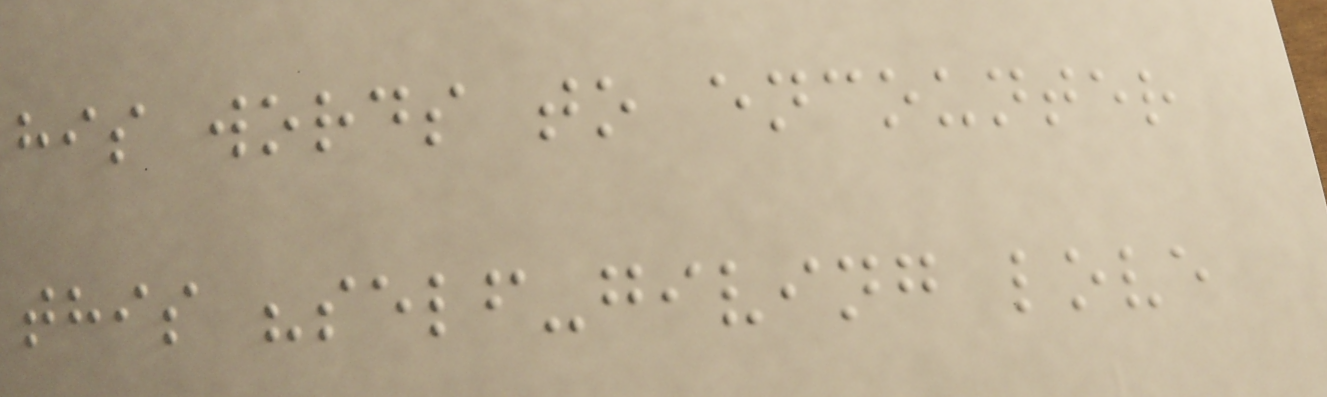his words to encounter
this "self-giving love
